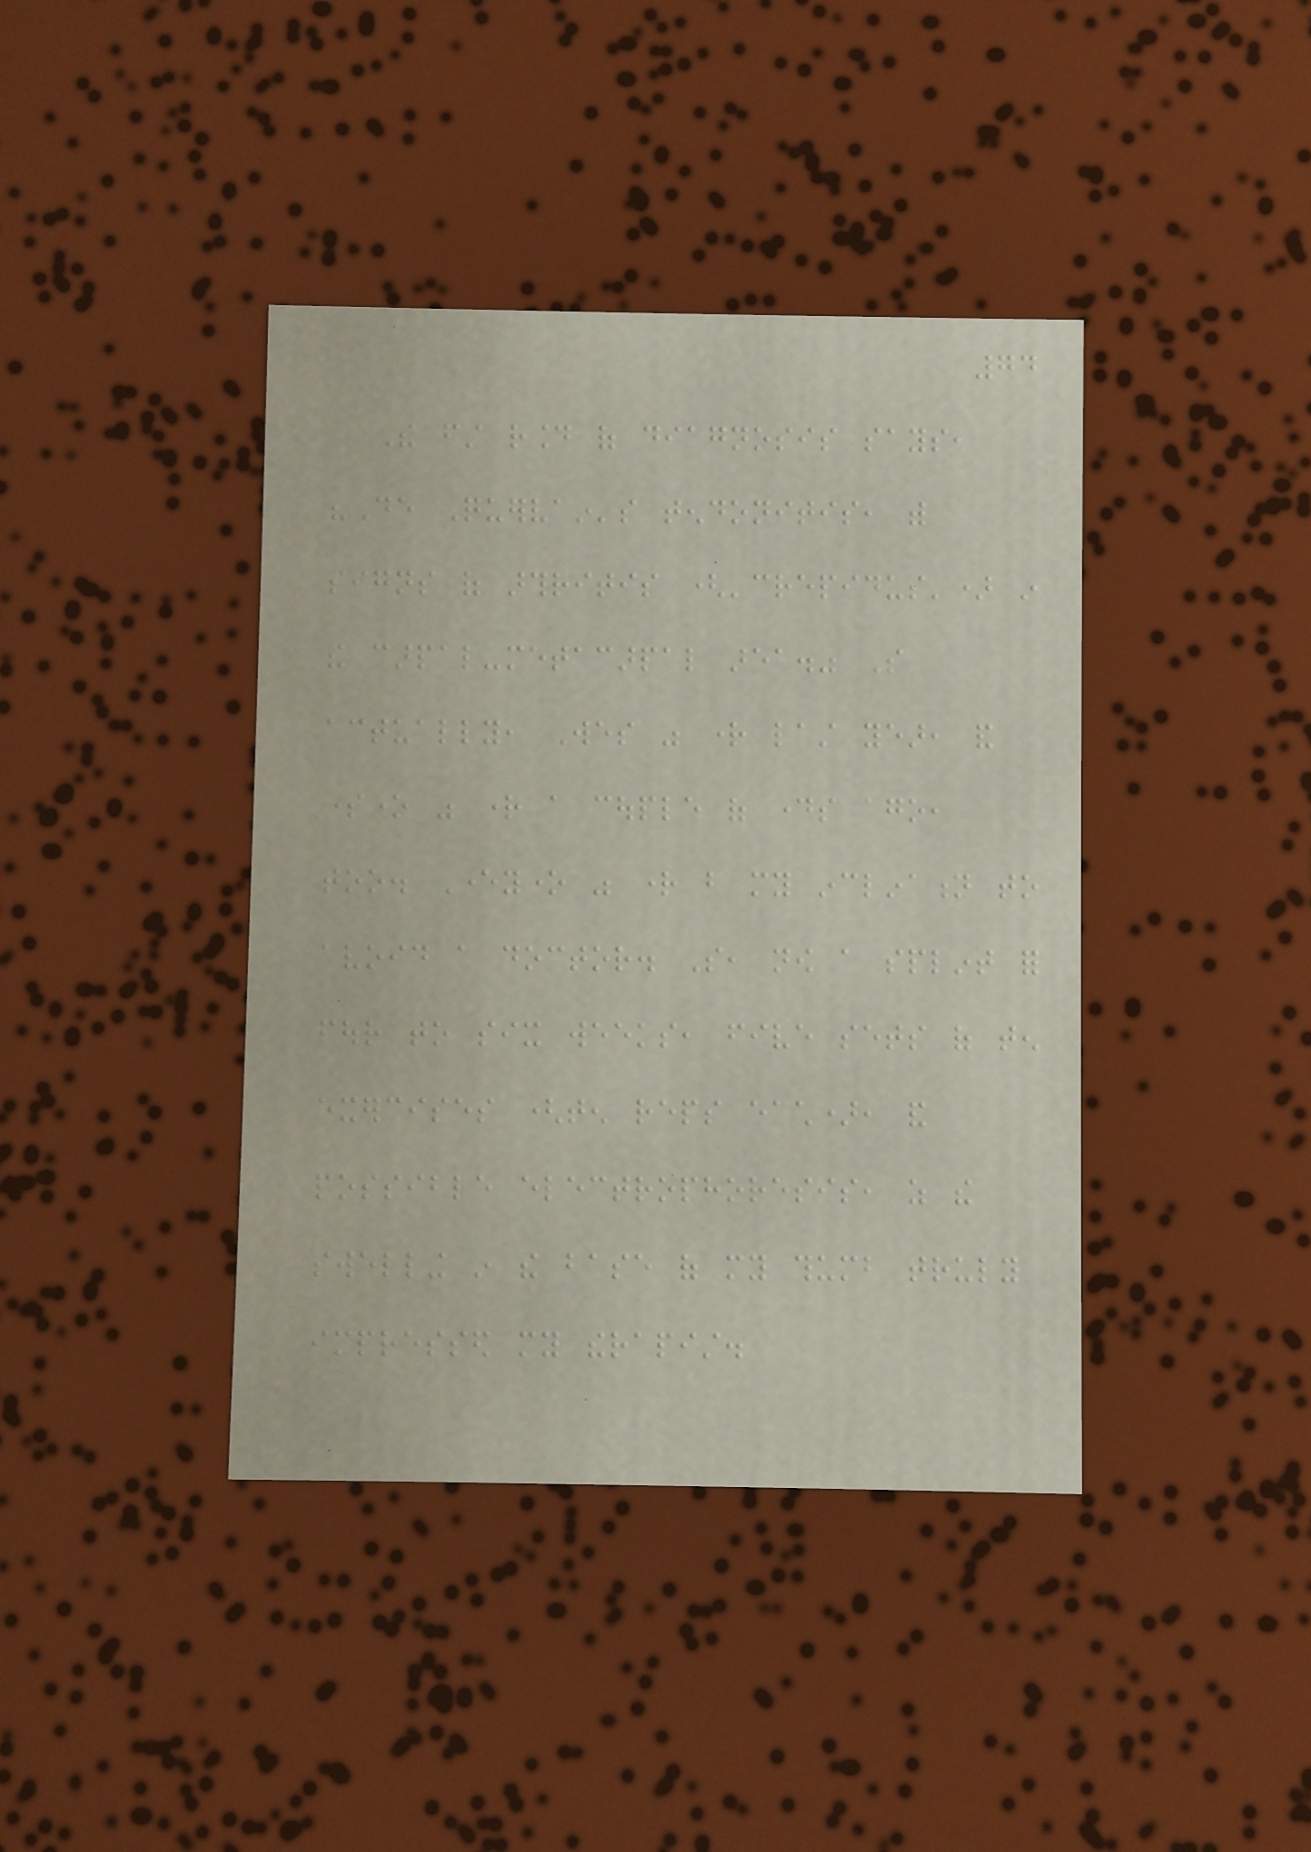74
The first round of diagnosis says,
"De Quervain's tendonitis, with
signs of arthritis ('crepidus') in
the carpal-metacarpal area." So
actually, Wes was right last year, and
someone was right a couple of days ago,
too. Everyone was right but my inclination to
avoid a doctor. So, now a splint for
four to six weeks, five sets of ten
exercises (ten reps each), and
possible electrophoresis, as the
swelling in the base of my thumb truly
impressed my therapist.
